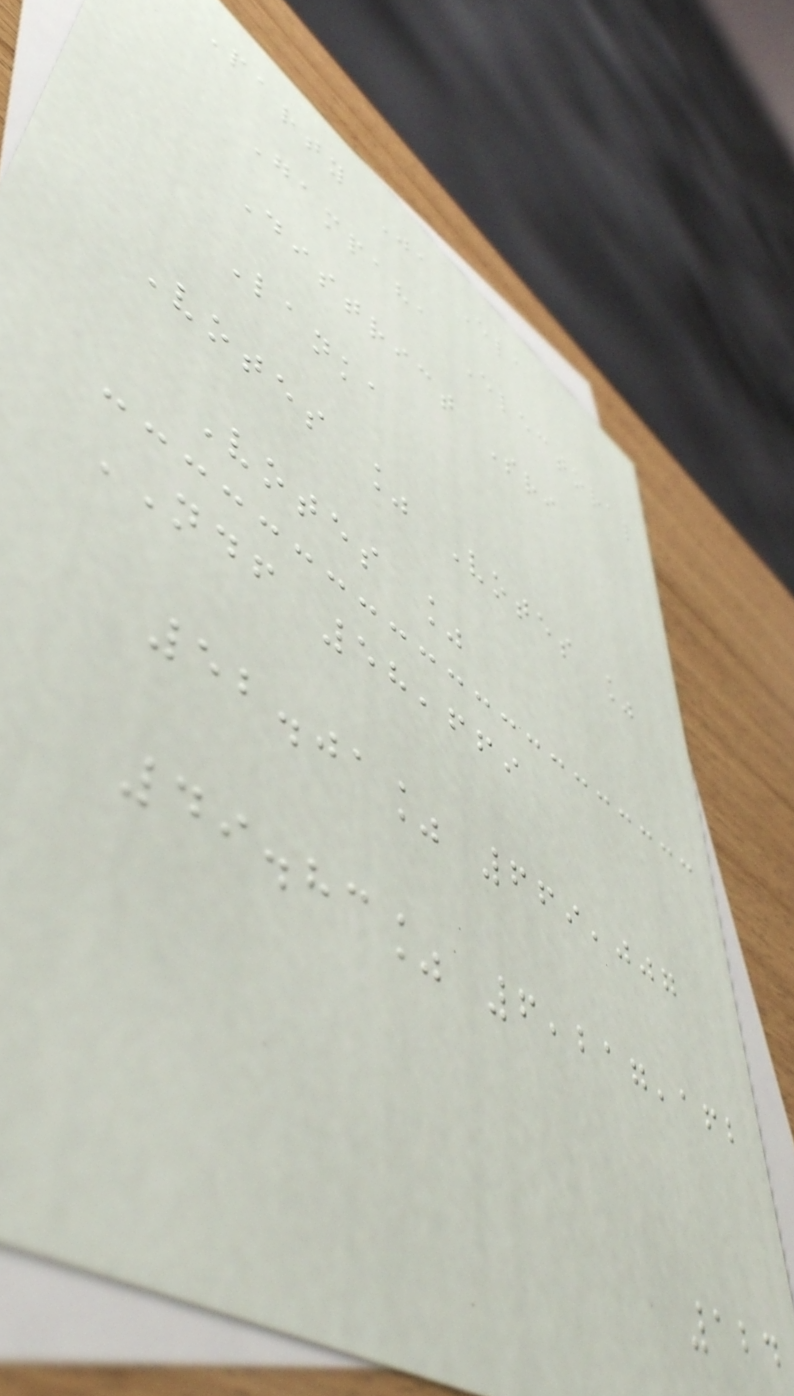Party Ja Ela
Gampaha Electoral
District Sri
Lanka
Votes % Votes %
Votes %
NDF 58,669
52.01% 669,007
49.83% 6,217,162
124
